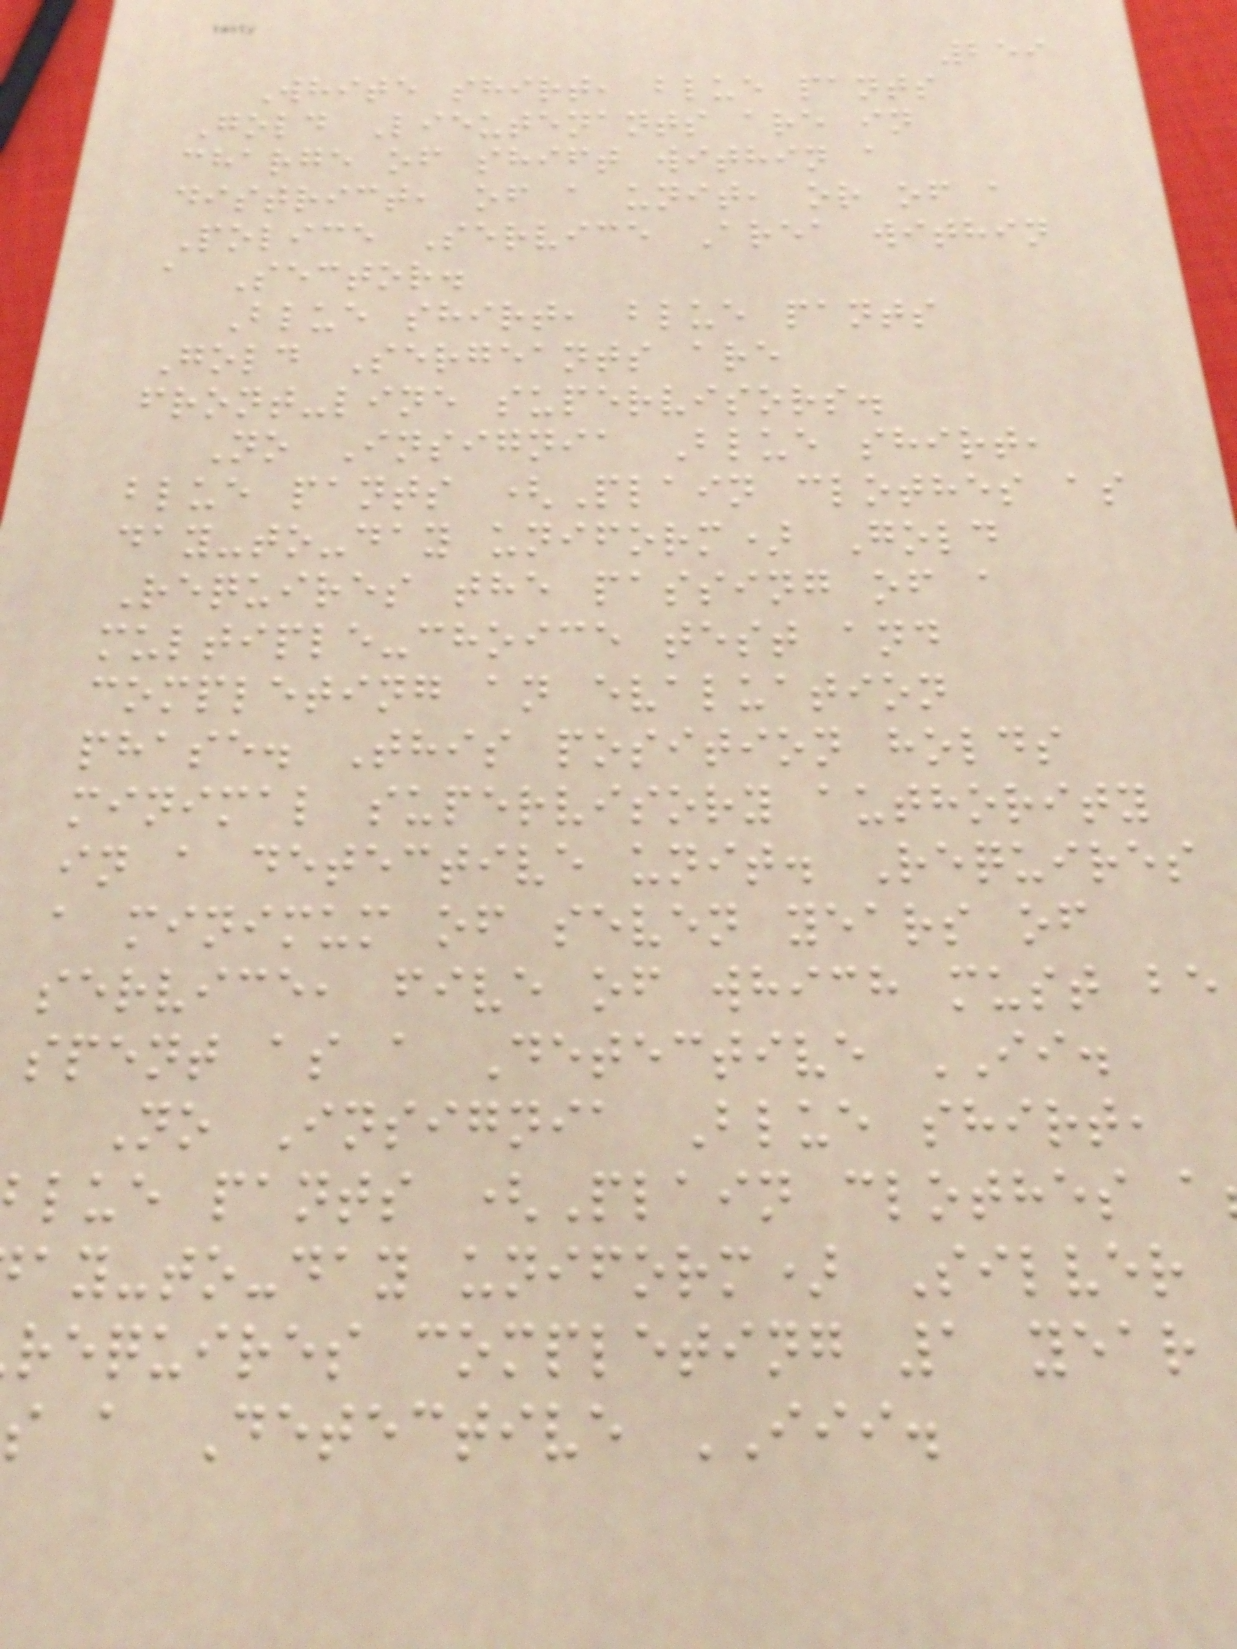259
White shirt, blue pants
Gold Lieutenants are in
charge of shift within a
district, of a unit, or of a
Police Service Area within
a Sector.
Blue shirt, blue pants
Gold Sergeants are
front-line supervisors.
No Insignia Blue shirt,
blue pants (Plain clothes as
day-to-day uniform) Gold
Requires the passing of a
multiple-choice test and
completing an evaluation
phase. This position holds
minimal supervisory authority
in a detective unit. Requires
a minimum of seven years of
service, five of which must be
spent as a Detective II.
No Insignia Blue shirt,
lue pants (Plain clothes a
ay-to-day uniform) Silver
requires completing 1 year
s a Detective III.
